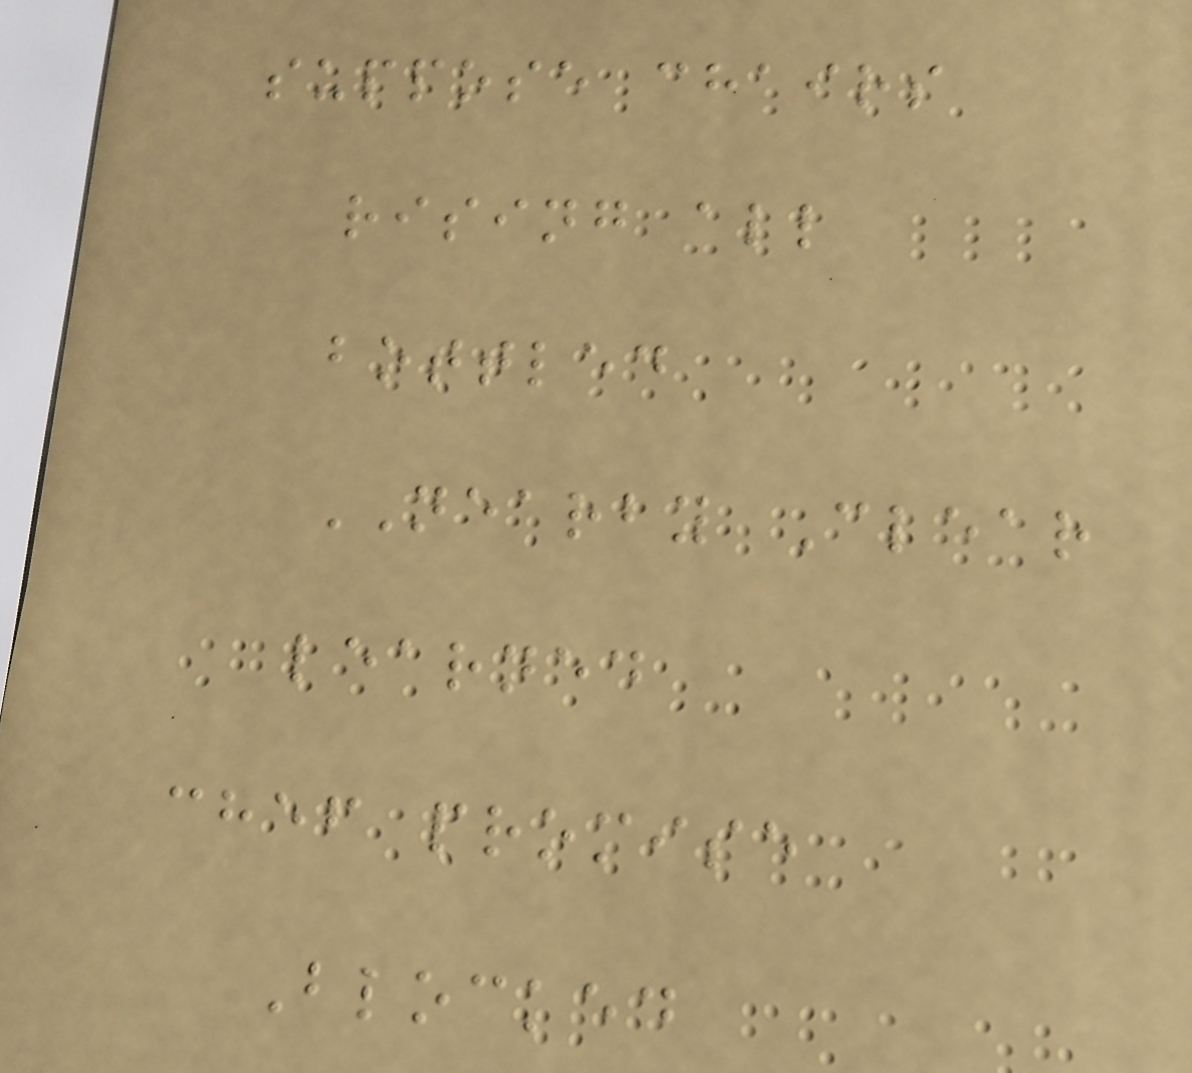suppose chairs
rising all
bottled
NEARBY Clear
learned
chef promise
Blocked
